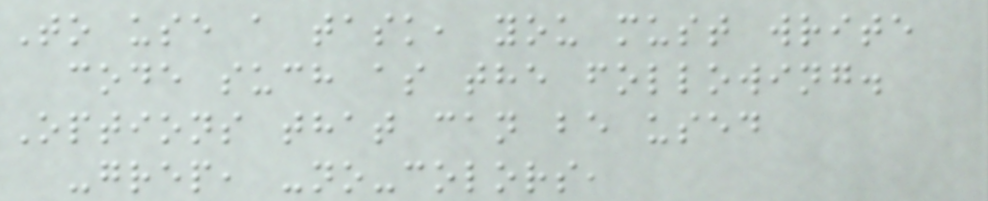To use a task, you must write
code such as the following.
Options that can be used
-grep, -no-colors,
